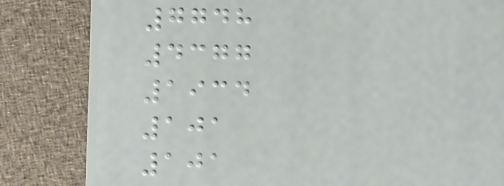7748
4377
1934
101
101
